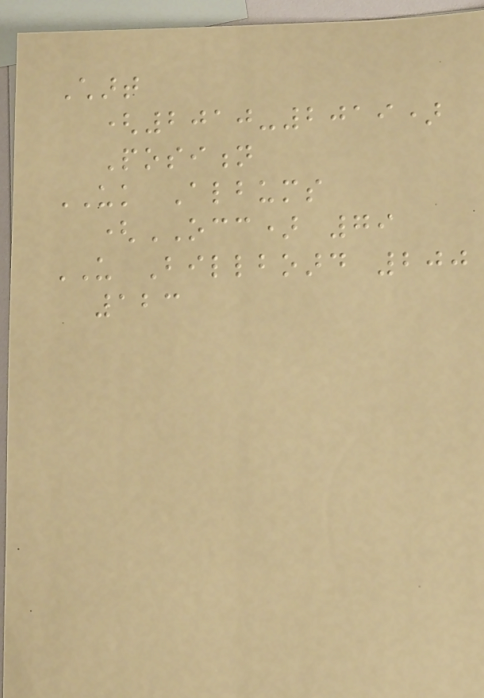Chart
(2010-2019)
Position
UK Albums
(OCC) 79
US Billboard 200
123
